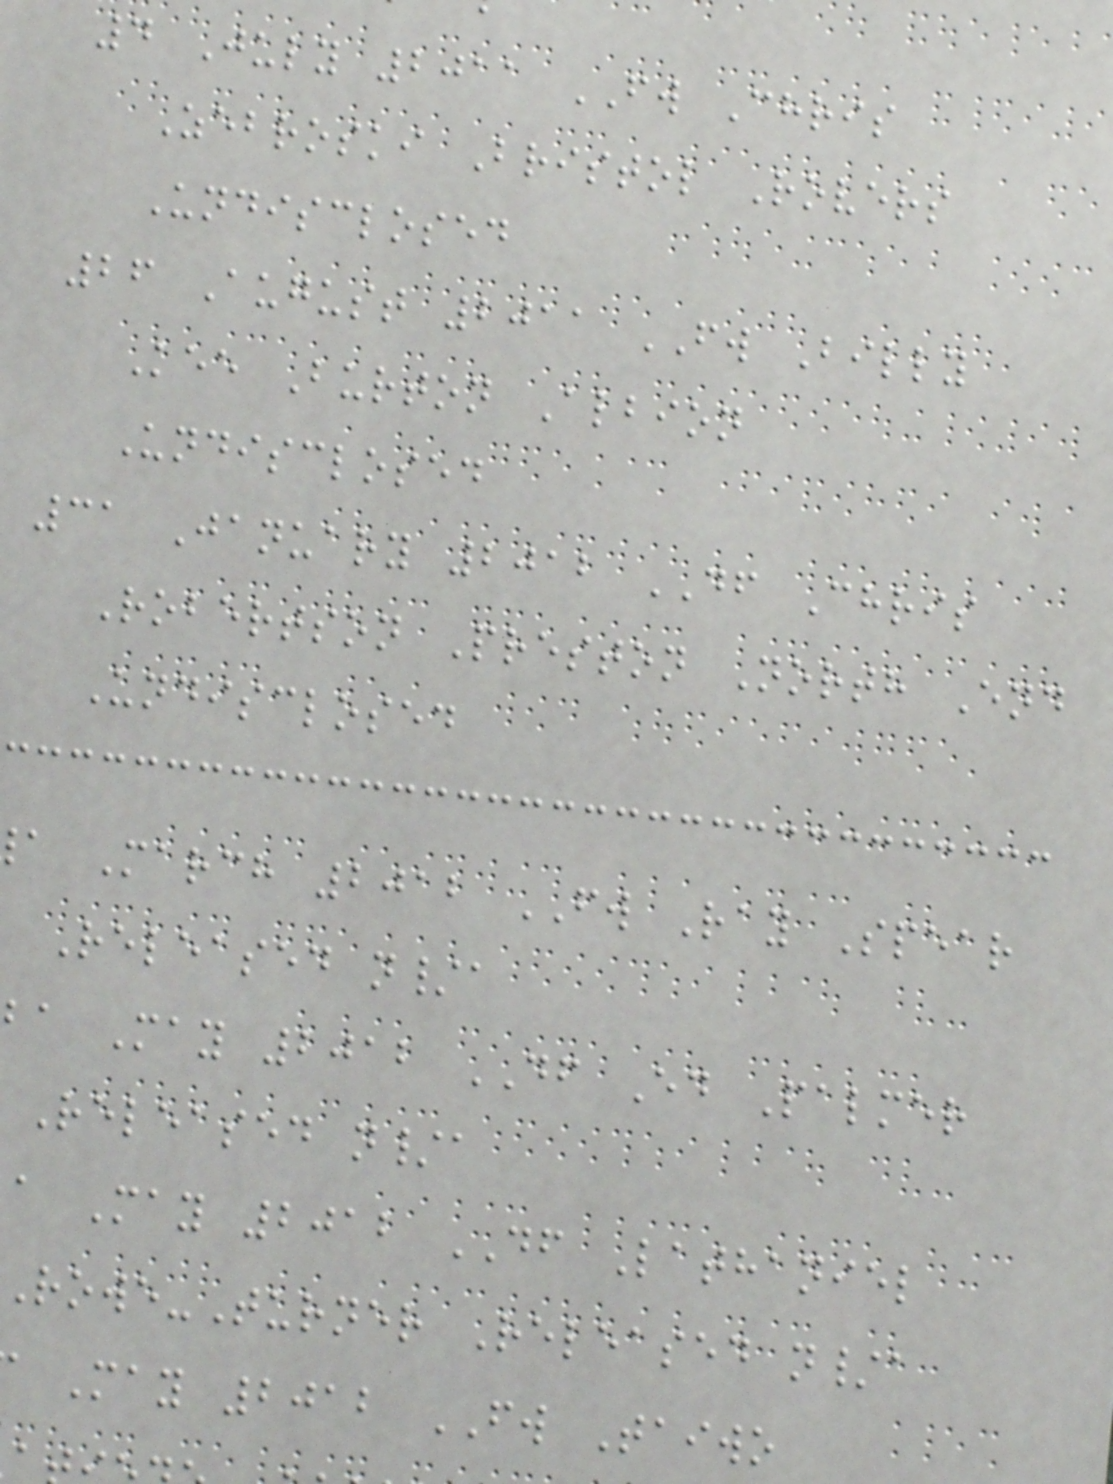4 July 2011 FW Chris
Zebroski Bristol Rovers
Undisclosed
26 August 2011 FW Billy
Kee Burton Albion
Undisclosed
31 January 2012 DF Chris
Robertson Preston North End
Undisclosed
a March 2012 FW Ray Spear
Released n/a
ba May 2012 DF Ed Palmer
Released n/a
a May 2012 DF Lathaniel
Rowe-Turner Released n/a
May 2012 FW Taiwo
